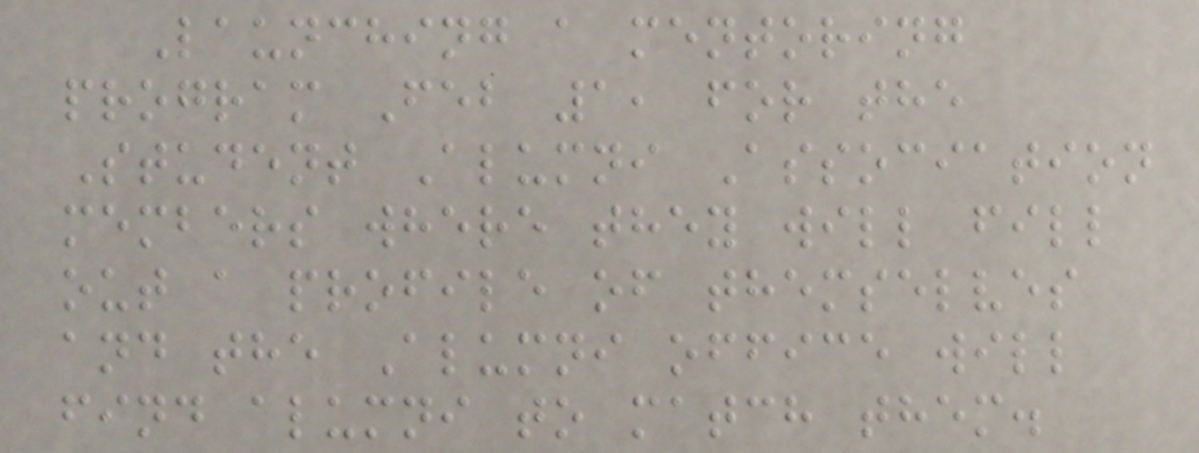Launching a mentoring
program Feb 1, for the
Student Alumni Association
members where they will fill
out a profile of themselves
and the Alumni office will
find alumni to match them.
